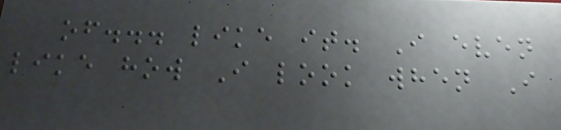of... like it. I even
like how I look when I
